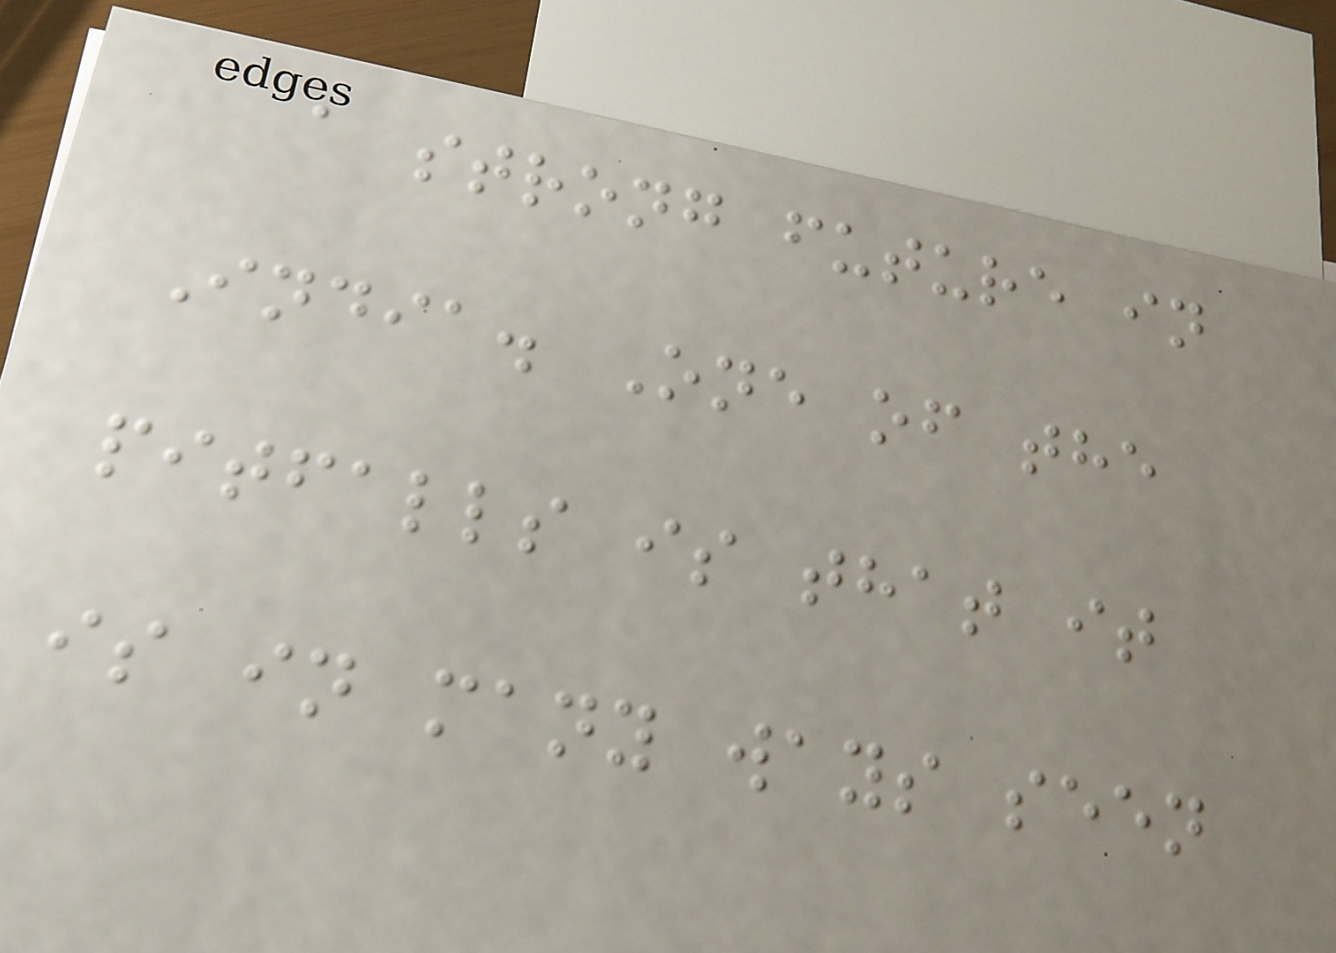a strong future in
India. One of the
pitfalls is that it
is in many ways seen
